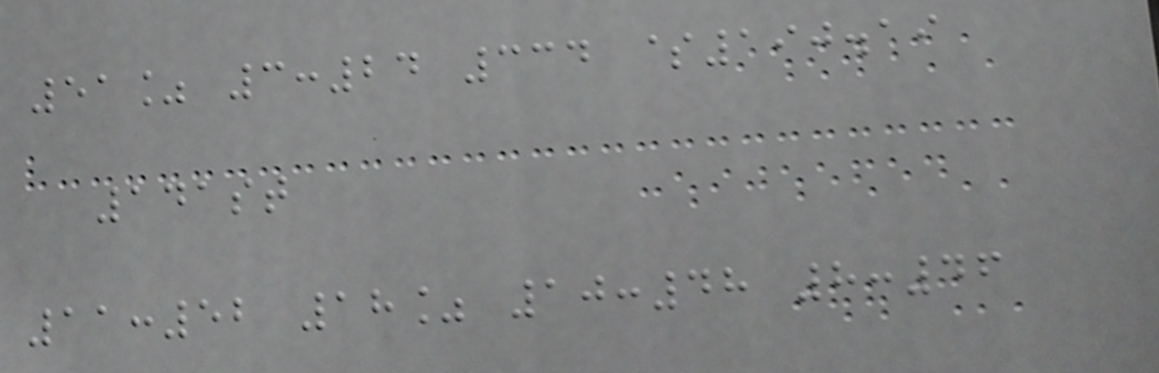51% 3:24 334 $190.19
141st
11:52 18% 10:48 8:46
